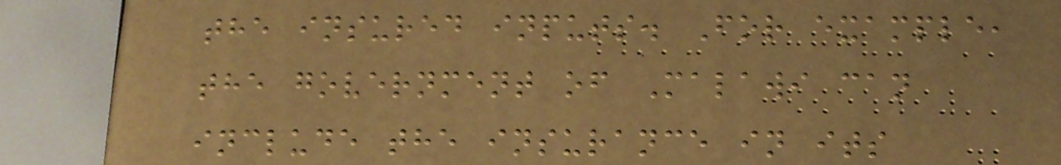the insured inputs. For example,
the government of Malawi can
include the insurance in its
